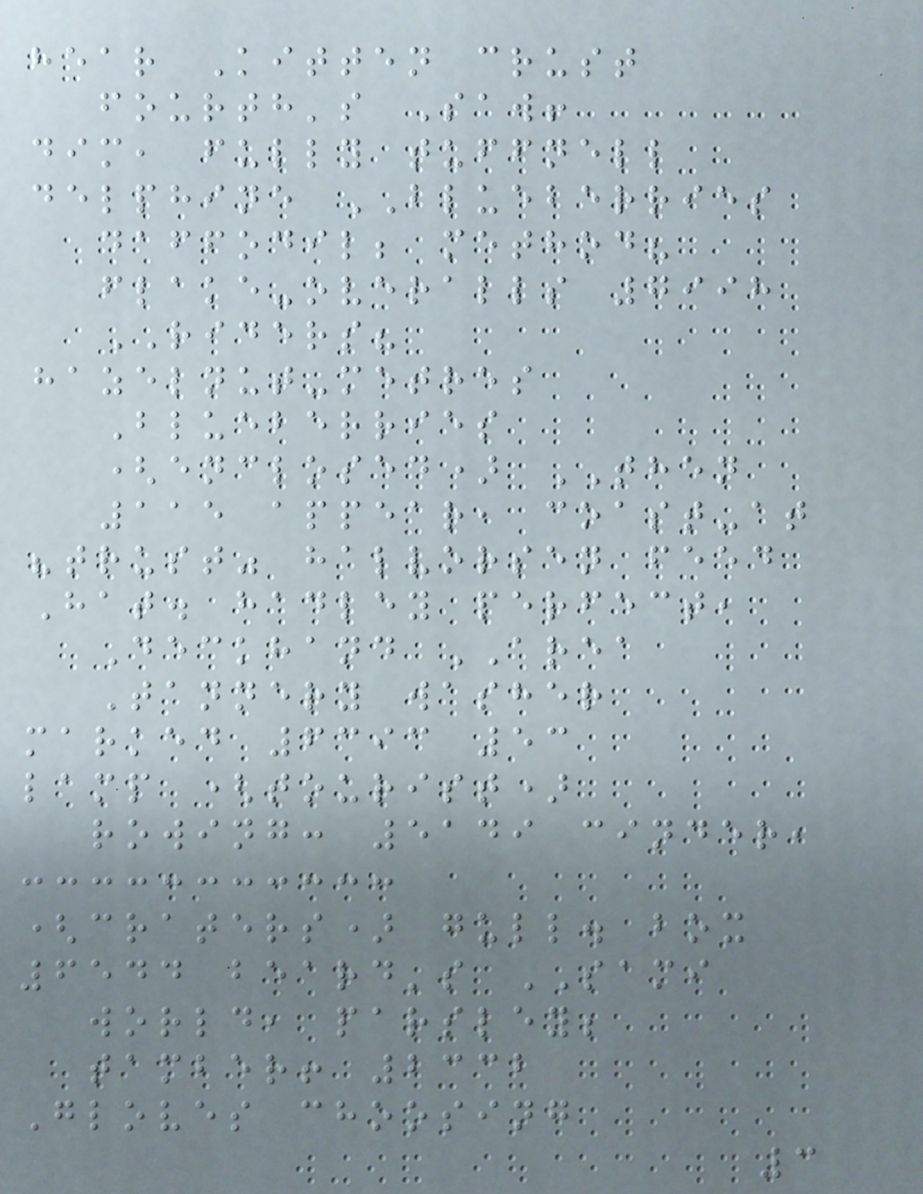hear Kitten crust
fourth's Saw!
dim, fully tuffnell
delphine BLUEBERRIES
daffodil; method?
flake-overalls 7998
RIDERS?
hazelnut-metres
Blueberries
(enclosed) THEN
115 appear, coast-at
"trust" halvorsen feed
Hat. hadley perfect,
Deckhand AREA
Tannery washer
marked 6393 53
lamp (tourist)
rowing: 5149 cinder,
(craters) gull. box
6544 beard's SAMI
world, parsley;
tamber! 2332
Gloves choosing
3
